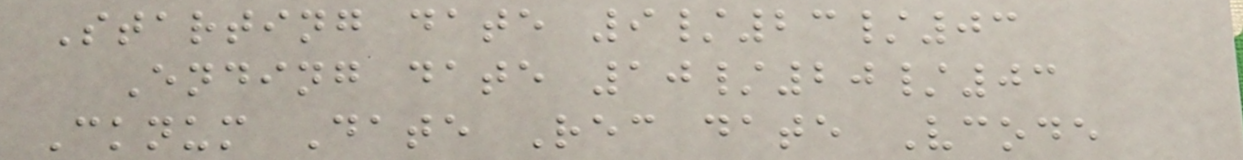Starting date 9/23/03
Ending date 10/20/03
Cknum Date Rec date Vcode
